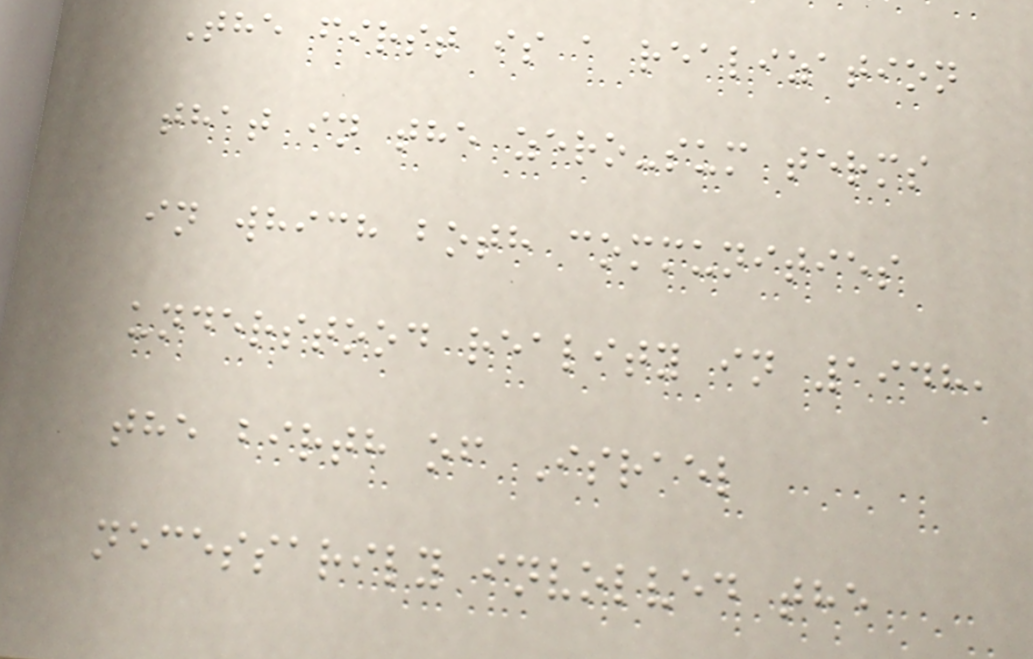The first is a realization
that in the zero-sum terms
in which both communities
understood reality in 1948,
the birth of Israel
necessarily involved the
